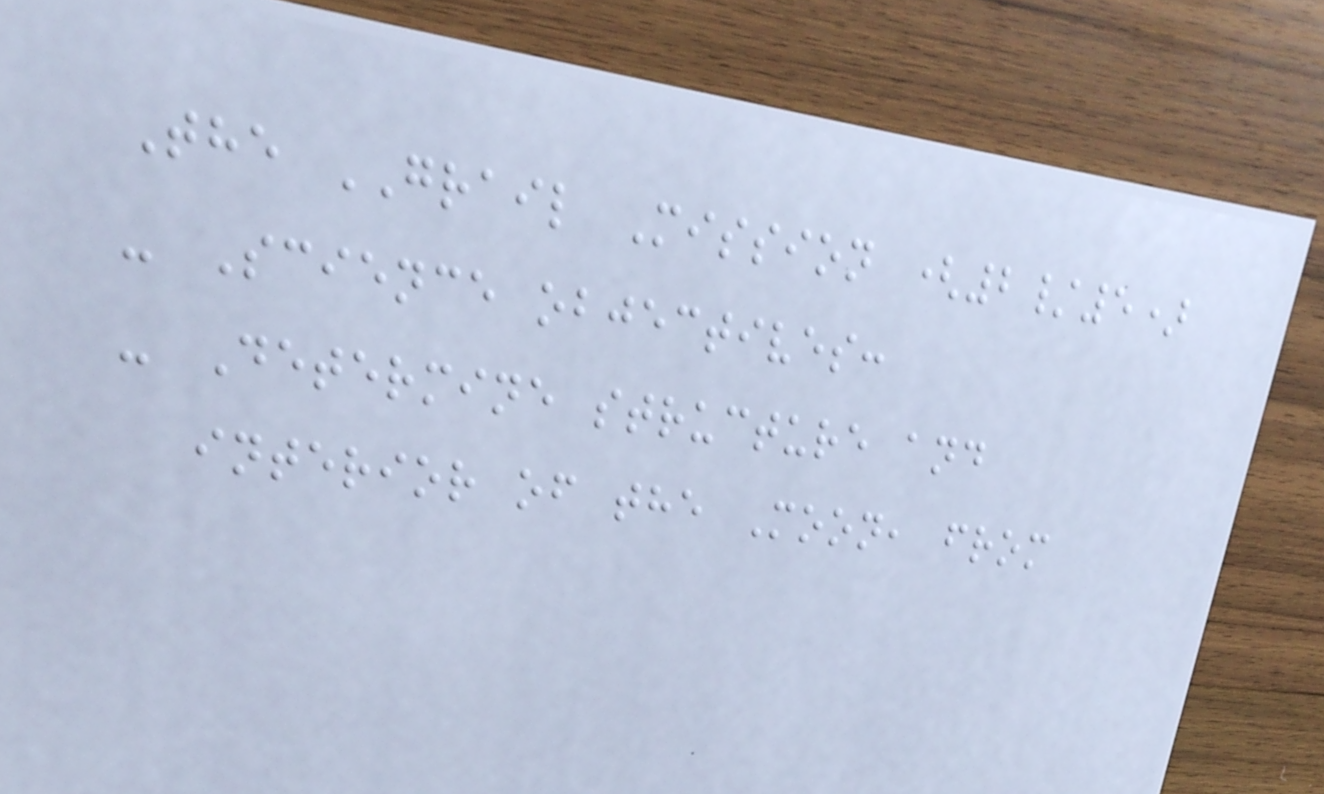The GRAIL Mission (2/5)
- Science objectives:
- Determine structure and
interior of the Moon, from
